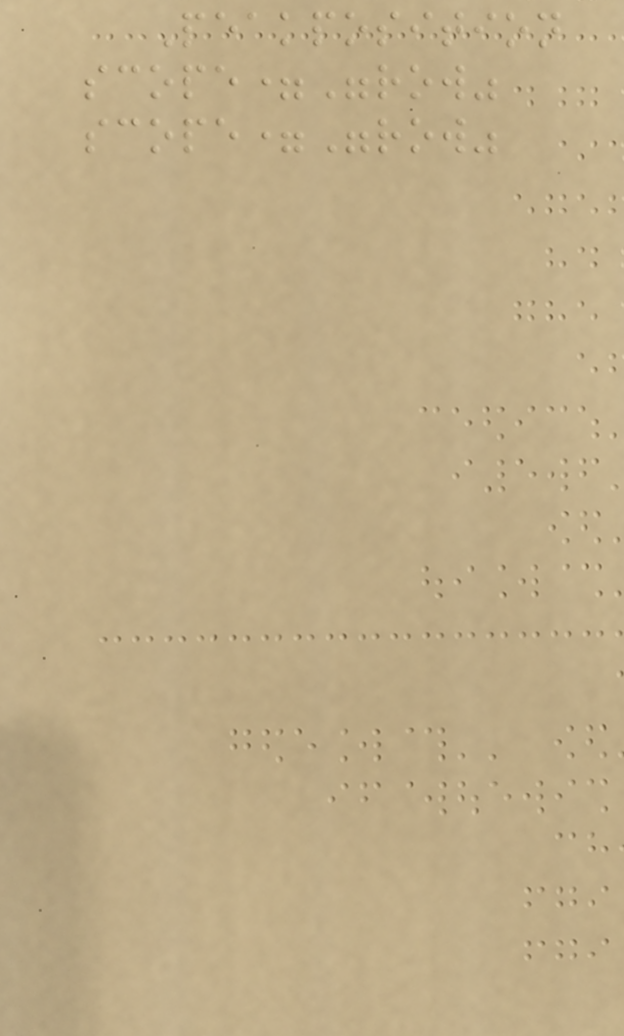Peakposition
scope="row"
scope="row"
